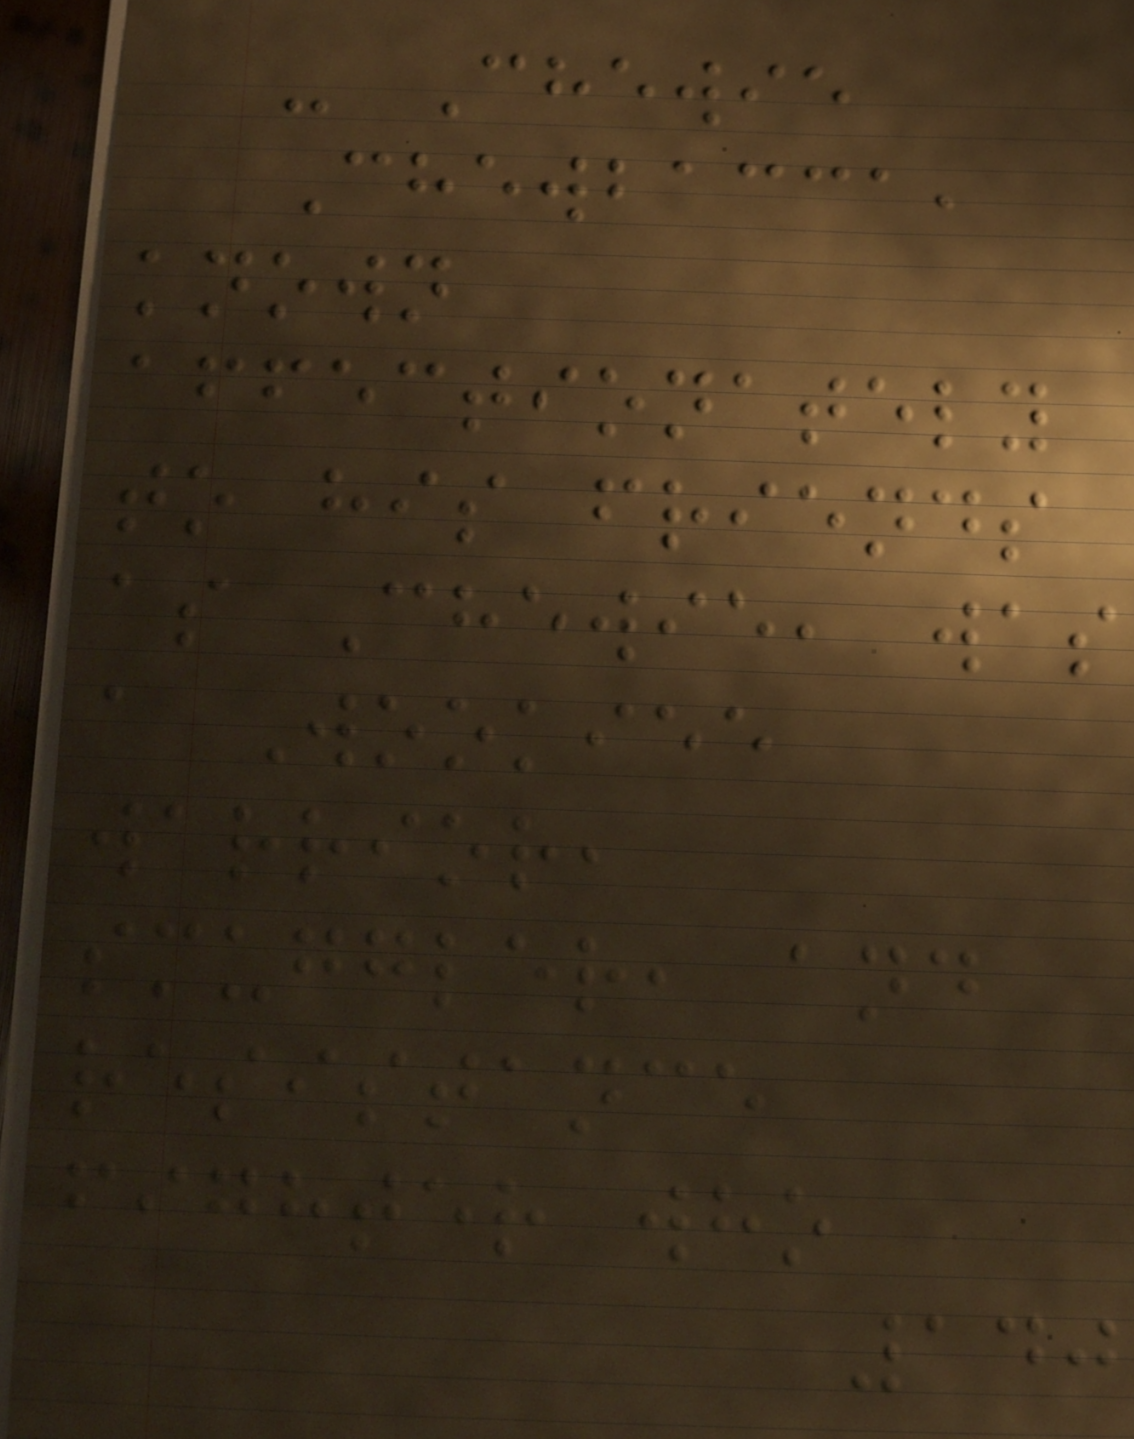- Chewie
Chewbacca,
known
affectionately
to his friends
as Chewie, was
a Wookiee
warrior,
smuggler, and
resistance
fighter who
140
